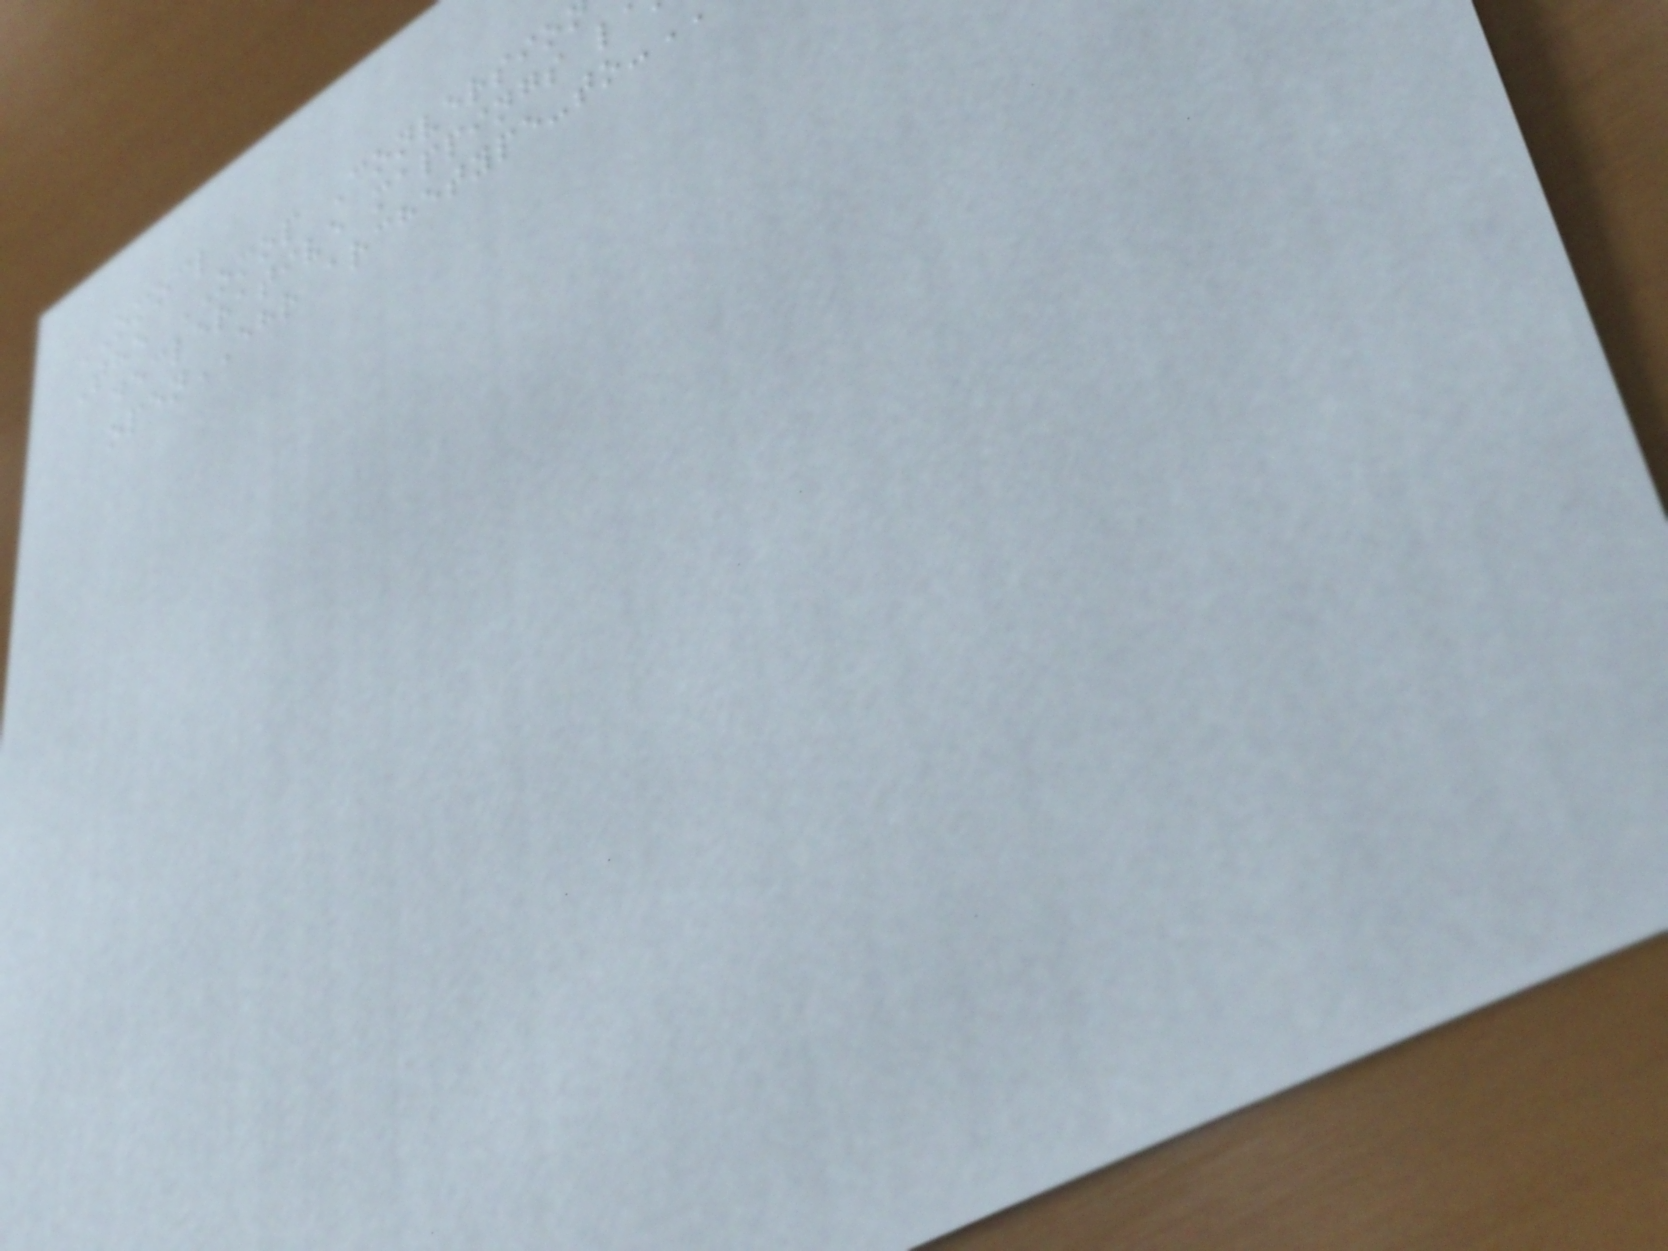OMOCL
The OMOP Conversio
declerative mappings l
openEHR archetype-to-
